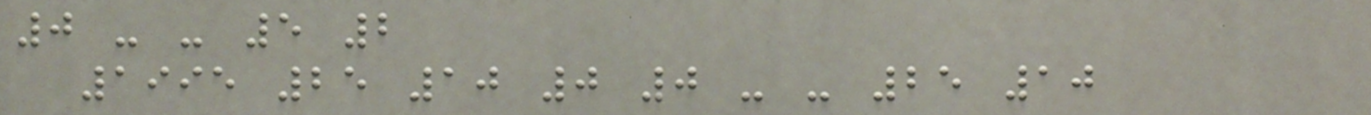0 - - 5 2
1995 25 10 0 0 - - 25 10
